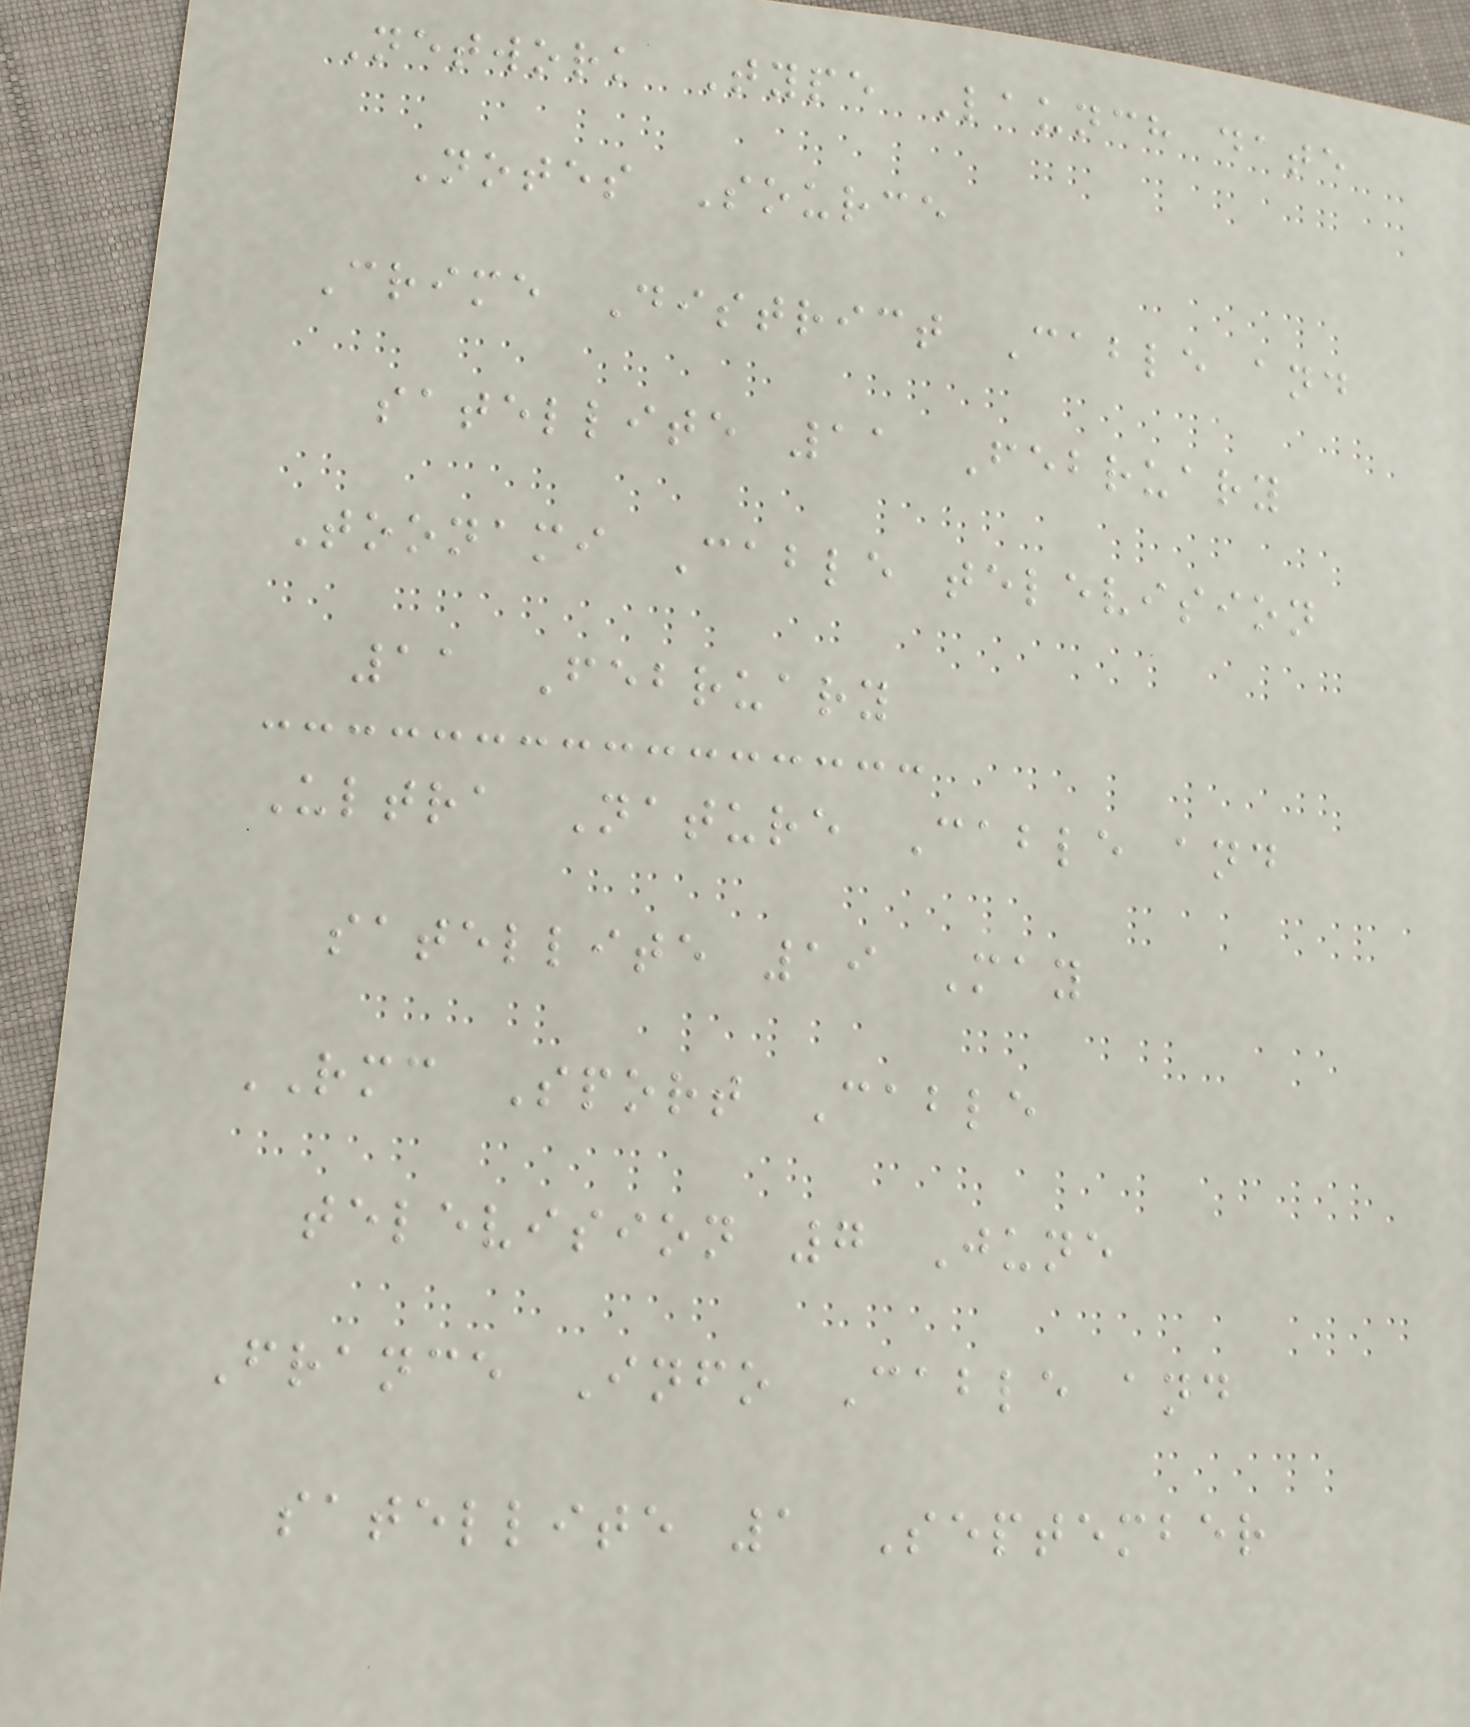Network Type Launch date
Notes Source
Crime District Cable and
satellite 11 February
Toonami Cable television
11 February
Ultra Nature Cable and
satellite 19 May
RMC Sport Cable
television 7 June
France Info Cable and
satellite 1 September
